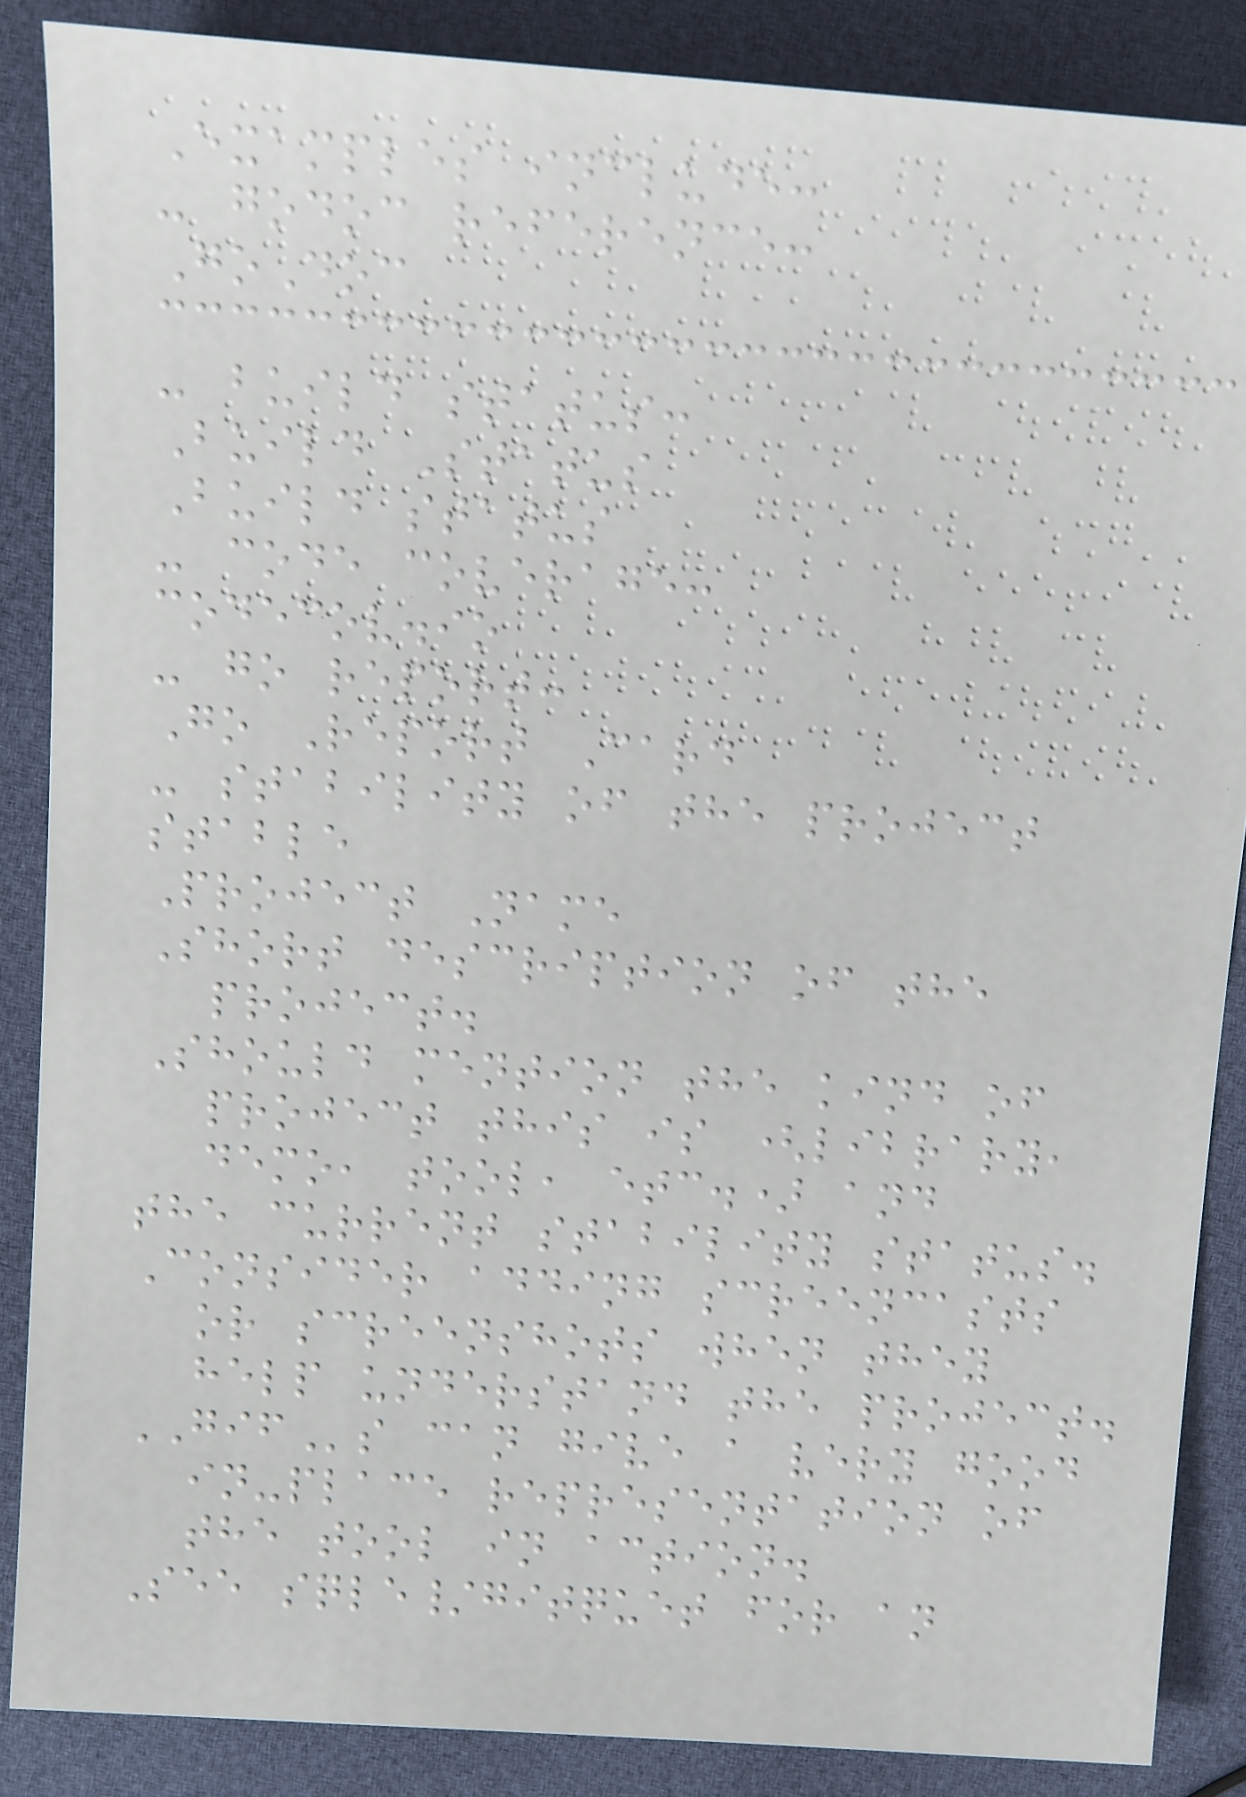Examples include:
- godoc reference:
GoDoc
- build status:
Build Status
Build status
- code coverage:
codecov.io
- go report:
Go Report Card
- stability of the project
stable
Project Name
Short description of the
project.
Should mention the kind of
project this is (library,
demo, tool, etc.) and
the current stability status.
Consider adding screencasts
or screenshots when they
help understand the project.
GIFs can give a very good
in-place representation of
the tool in action.
See sqle/gitquet for an
